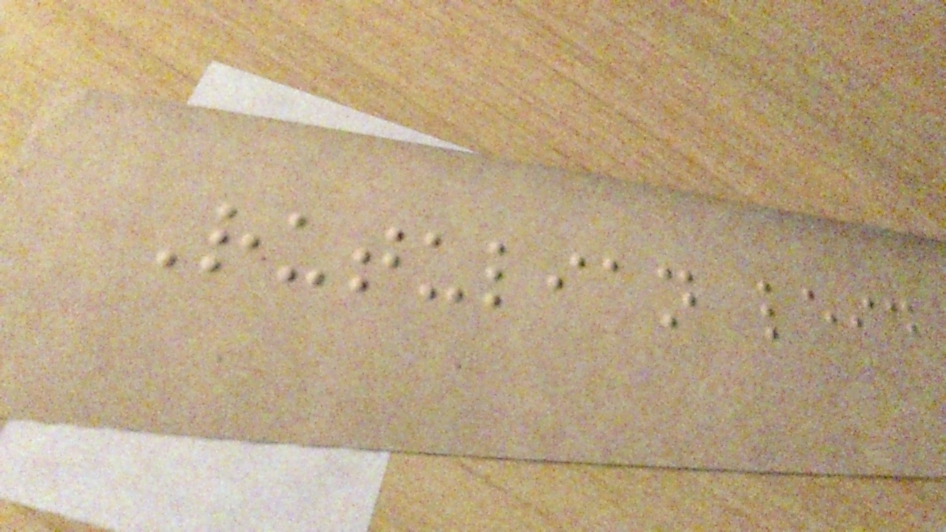Rutulian leid
